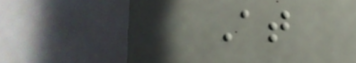At
